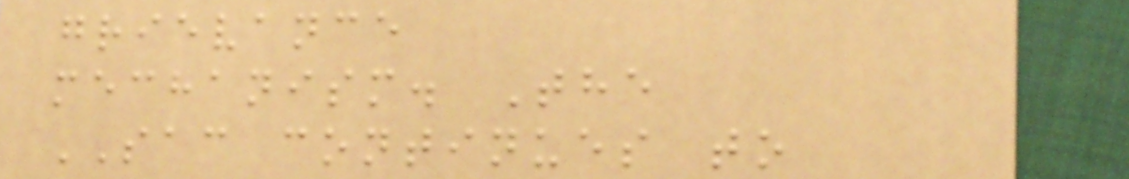grievance
mechanism. The
SAC continues to
